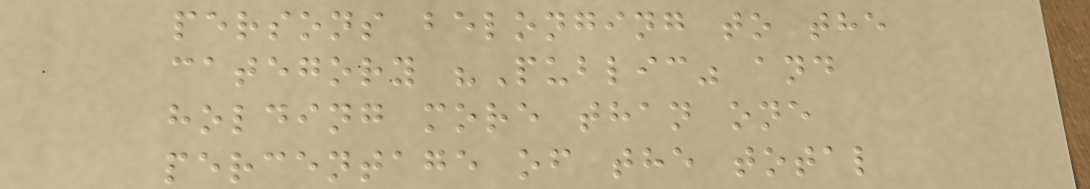persons belonging to the
category "Public" and
holding more than one
percentage of the total
